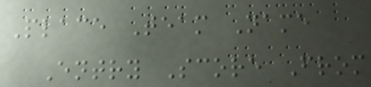Place Team Name
Entry Score From
